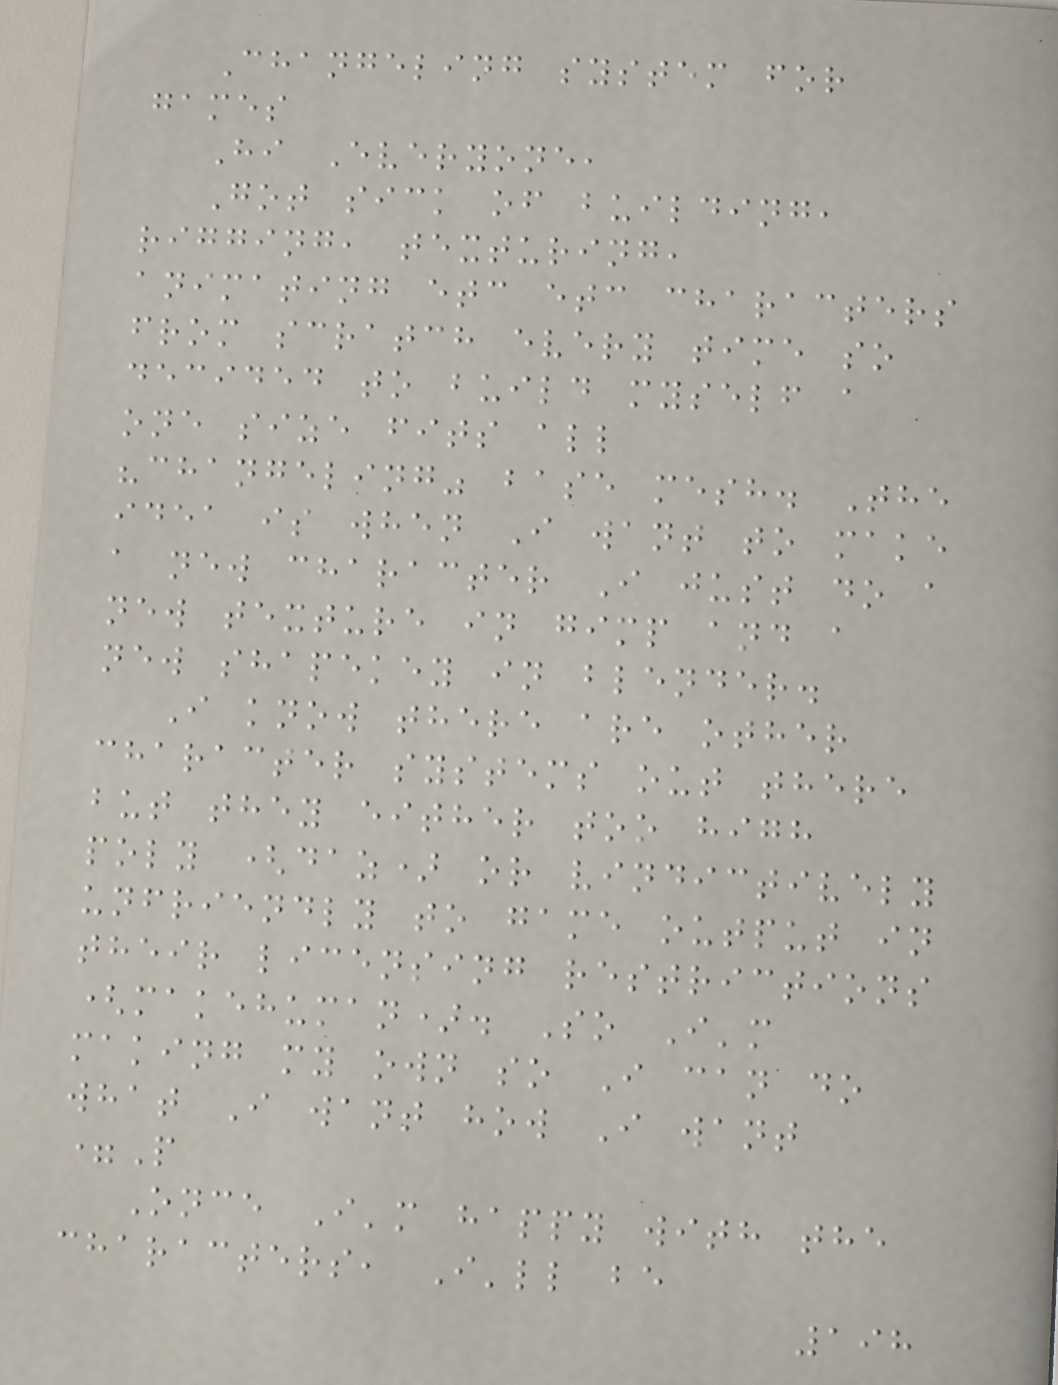Changeling system for
games
Hi Everyone,
Got sick of building,
rigging, texturing,
animating etc etc characters
from scratch every time so
decided to build myself a
one size fits all
"changeling" base mesh. The
idea is when I want to make
a new character I just do a
new texture in gimp and a
new shapekey in blender.
I know there are other
character systems out there
but they either too high
poly (daz) or vindictively
unfriendly to game output in
their licensing restrictions
(makehuman). So I'm
making my own so I can do
what I want how I want
=P
Once I'm happy with the
characters, I'll be
198
